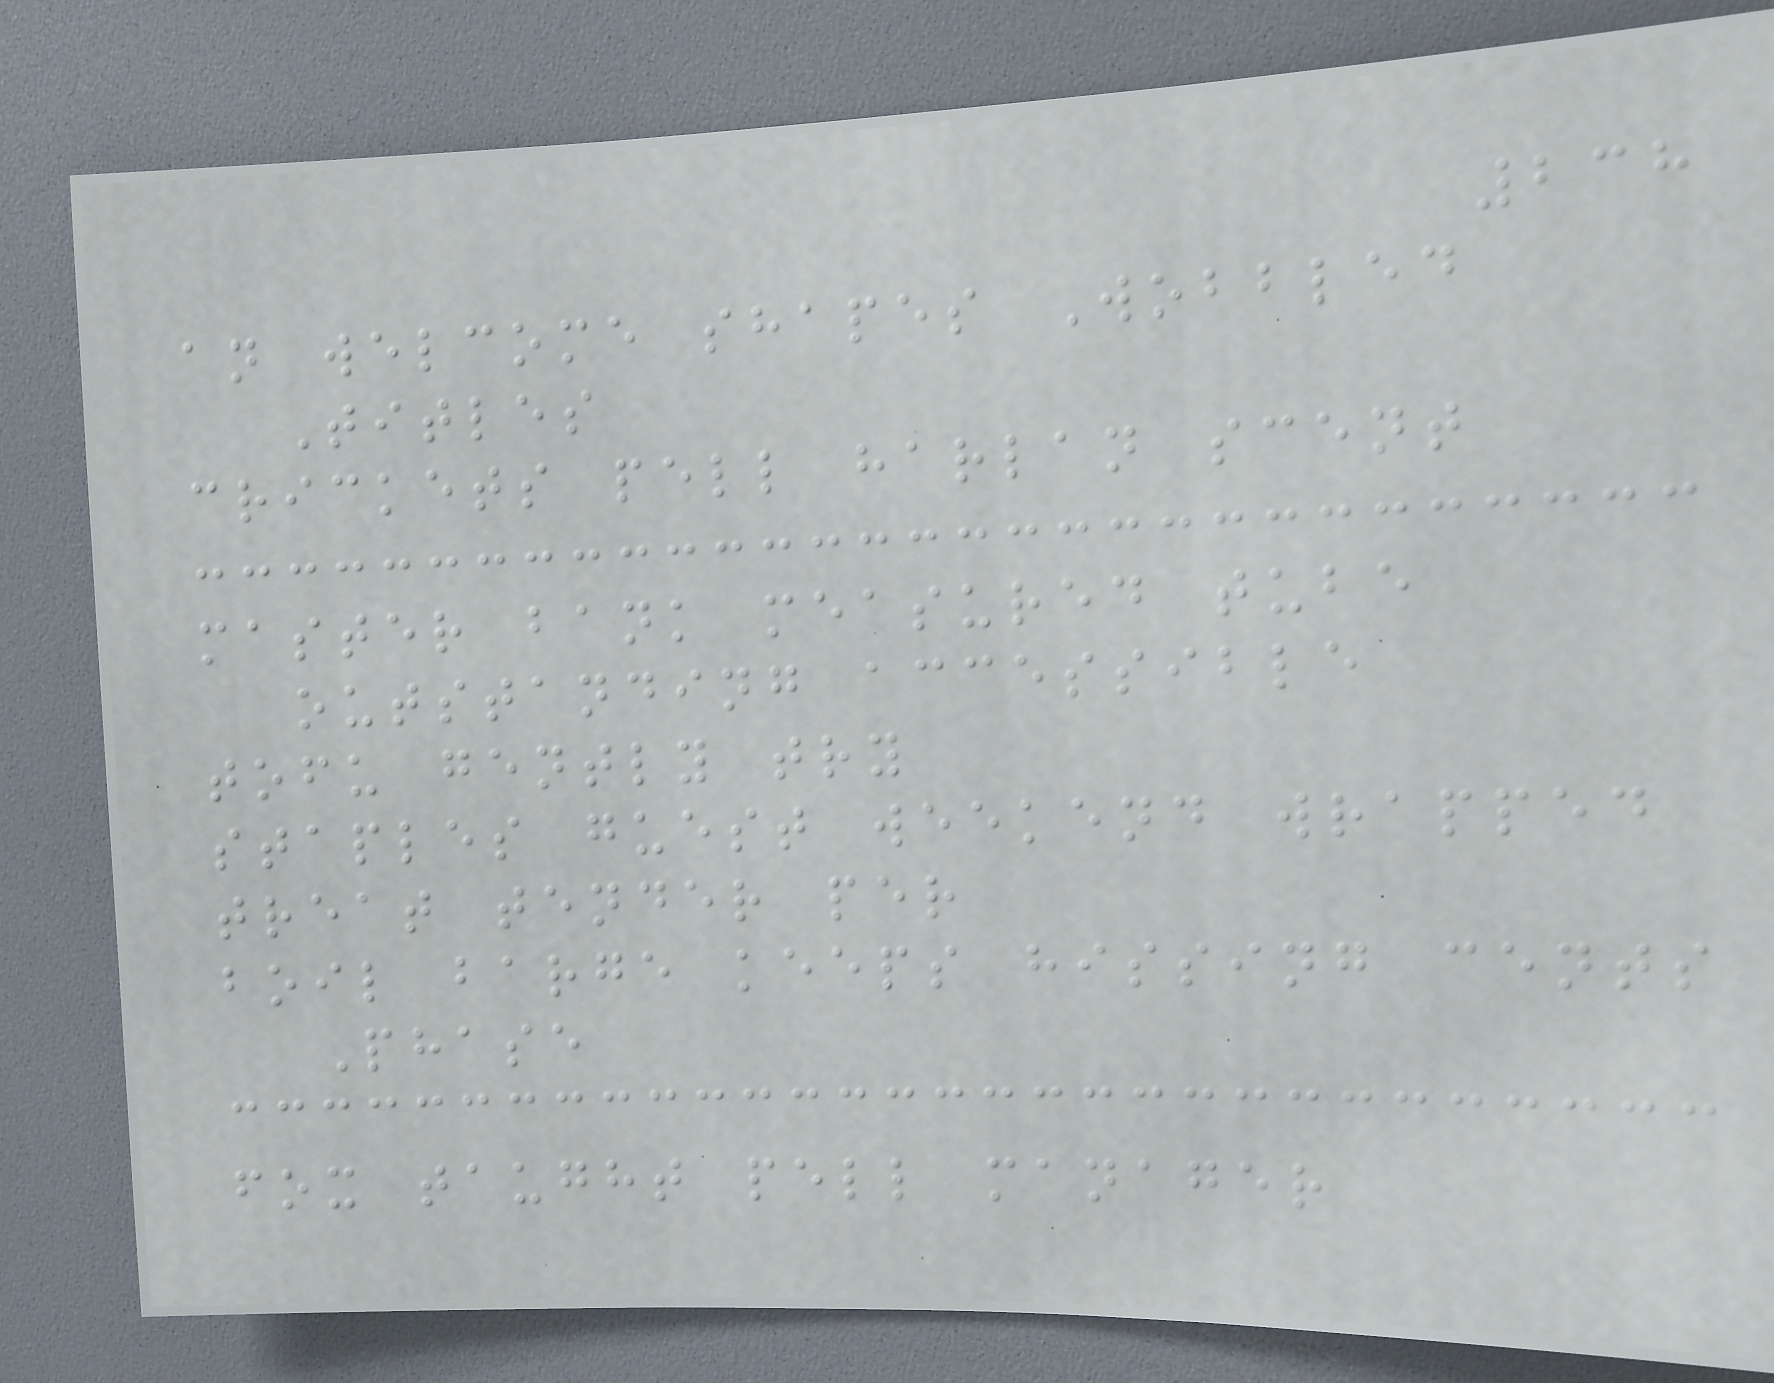238
an welcome shapes Wobbled
Titles
crickets pell harlan scent
master bank measured tube
outstanding accessible
tofu gently try
staples guest weekend wrapped
treat tender per
boil barge keeps hissing cents
Phase
fox taught pell manager
